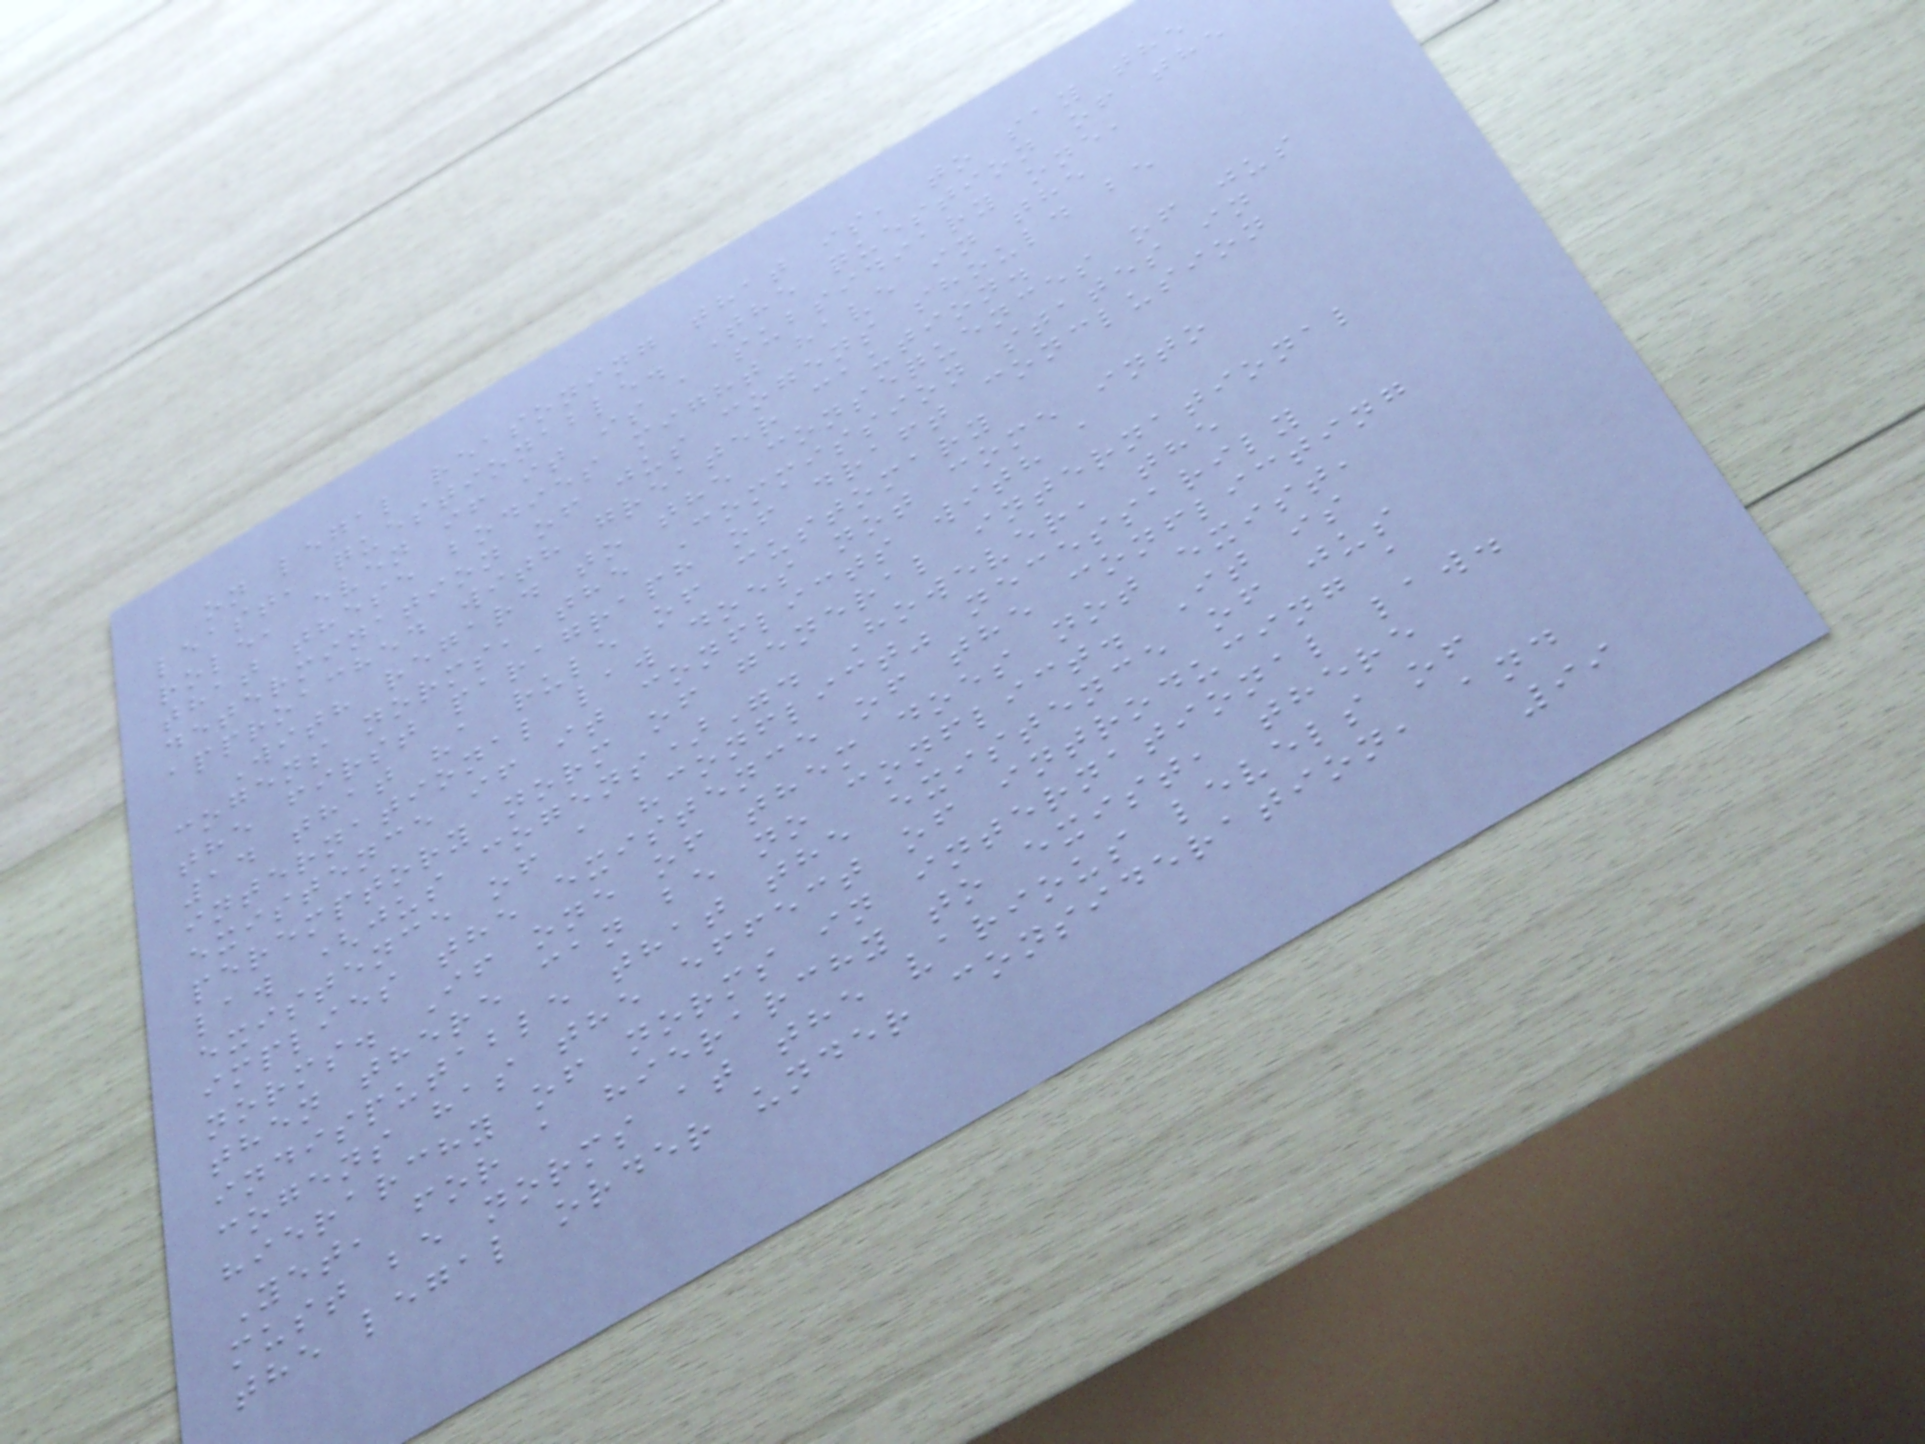on legal reasoning that is, to say the
least, questionable. The question of the
role, even if it is a subsidiary one,
that these bodies might have in the
determination of jus cogens should be
approached with greater caution.
With regard to the consequences of jus
cogens norms, the Commission states in
the first paragraph of draft conclusion
14 that "a rule of customary
international law does not come into
existence if it conflicts with a
peremptory norm of general international
law (jus cogens)". However, the
existence of a "conflict" necessarily
implies the existence of the conflicting
norms. If one of them does not exist,
then there can be no conflict. It is
indisputable that the existence of jus
cogens has the effect of introducing a
hierarchy of norms in international law.
Yet, for a hierarchy to exist, there
must be norms at the various levels of
the legal order under consideration, and
99
